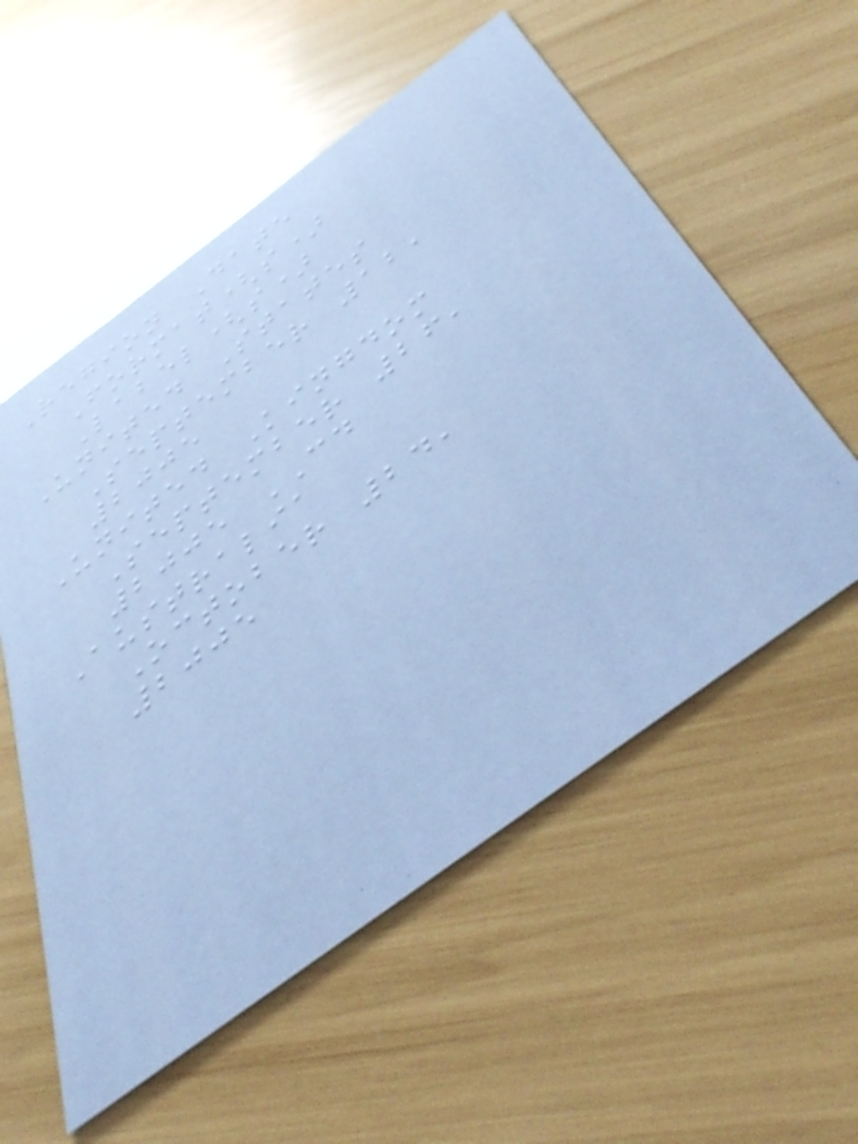Region Date
Format(s)
Label(s)
United States
September 12,
2005
United Kingdom
September 26,
2005 CD
Australia
October 24,
2005
